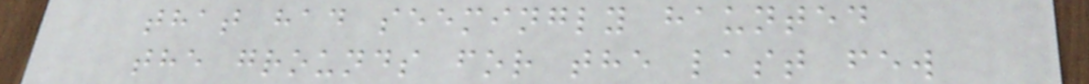that had seemingly haunted
the grounds for the last few
